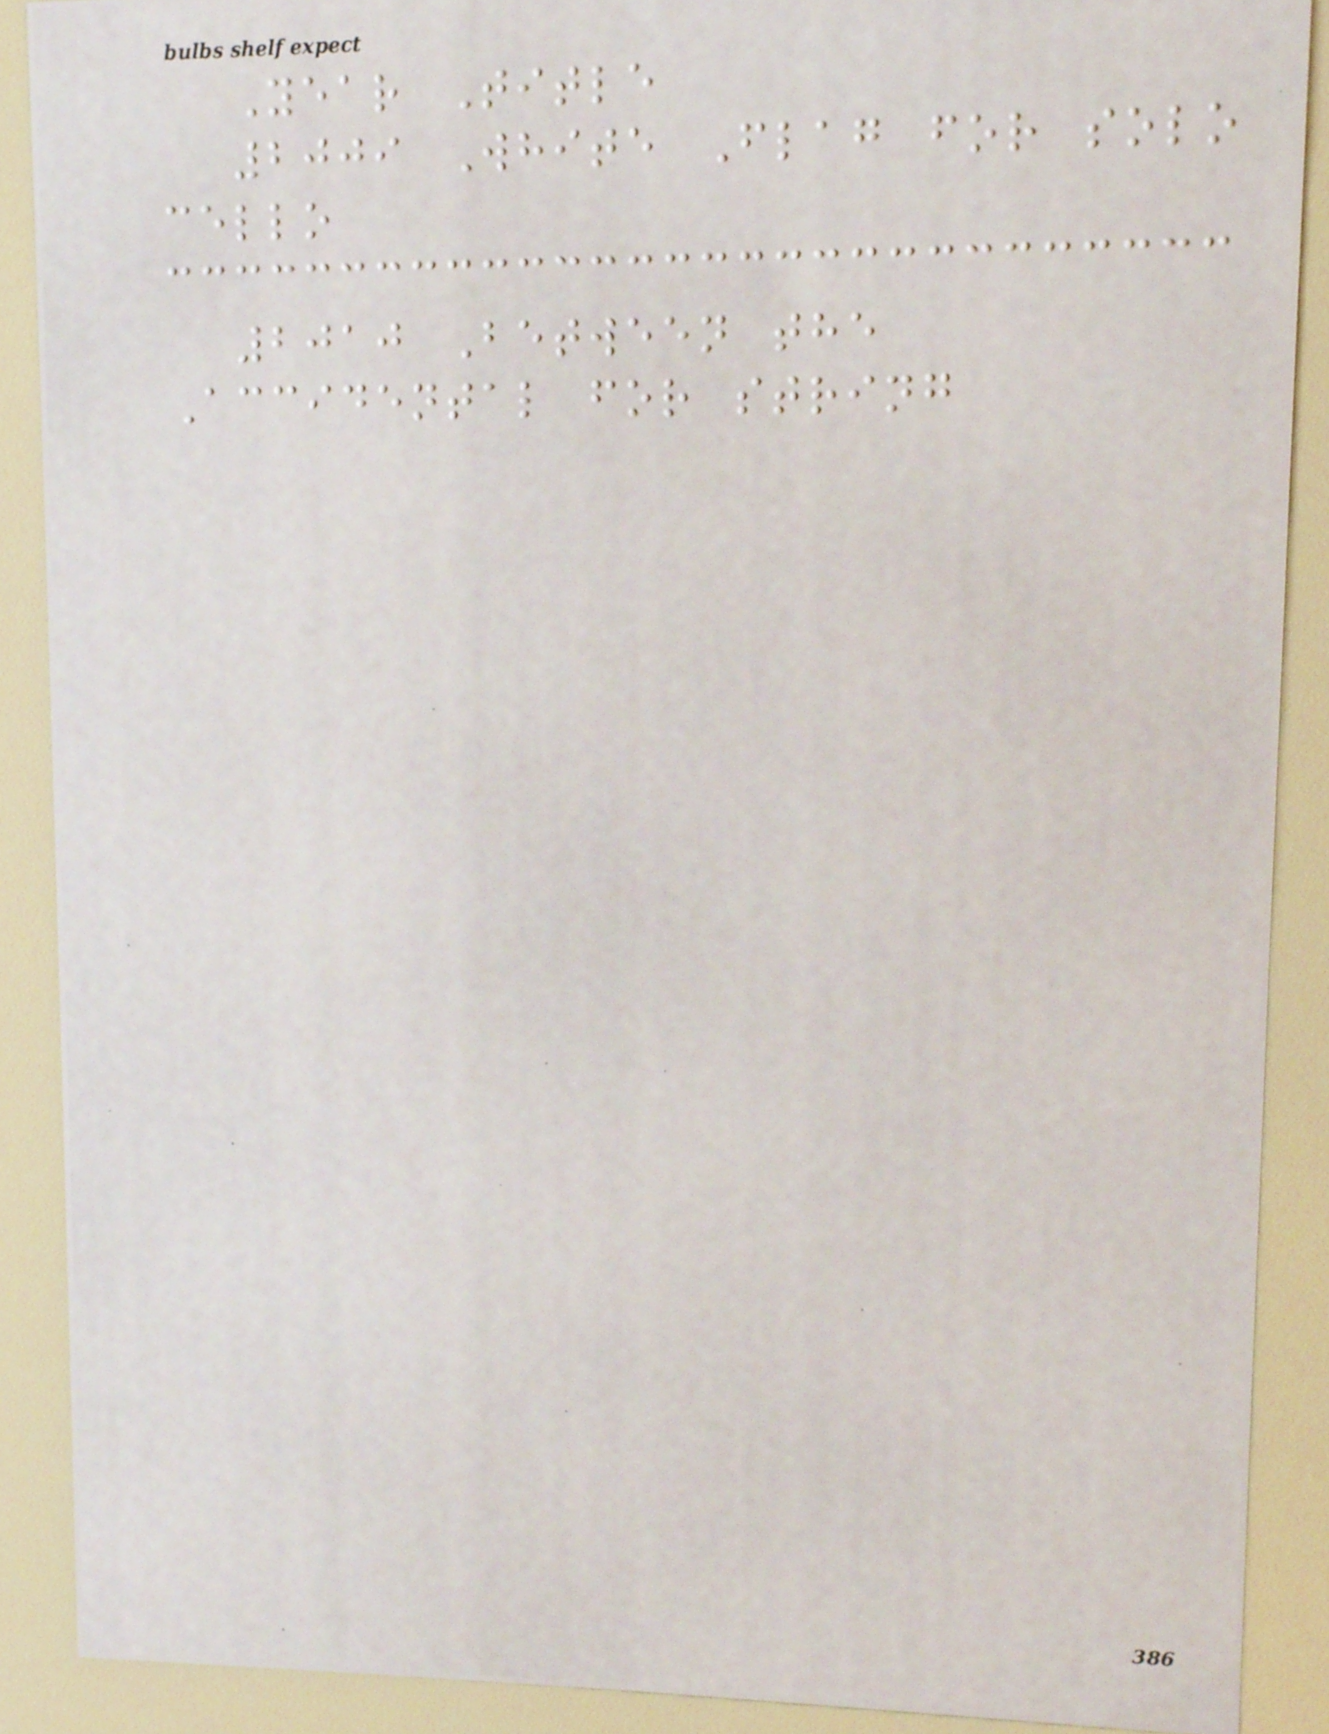Year Title
2009 White Flag for solo
cello
2010 Between the
Accidental for string
